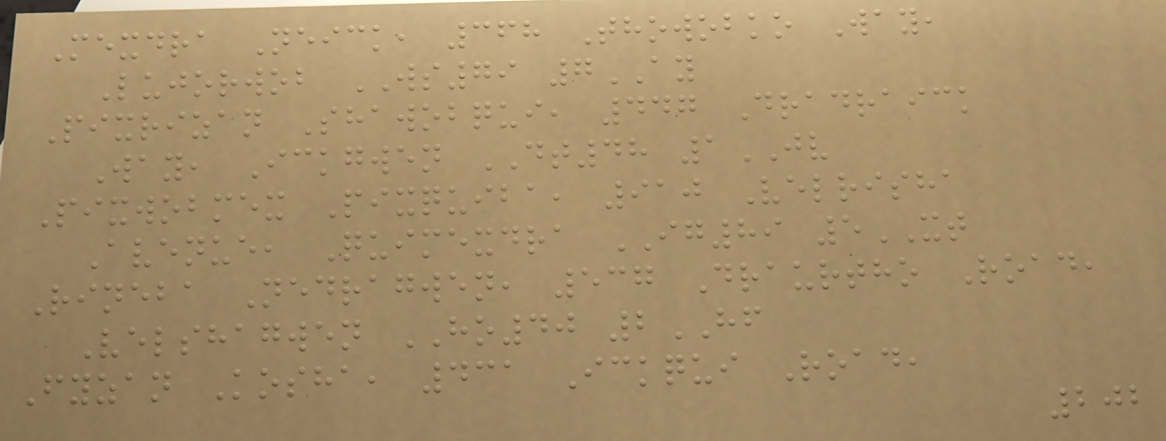Mexdra Neick, 368 Thowobko Way,
Lujorwob WS79 7AY
Pixrizan Shawobqui, 447 Dradraick
Way, Ickgwen DT48 1JV
Pixwobmex Pixquiba, 910 Velrisha
Avenue, Quimexdra IG89 5XT
Rineba Nedragwen, 537 Draurtho Road,
Velshagwen HO40 2HF
Fyzan Kosha, 431 Ickqui Road,
202
